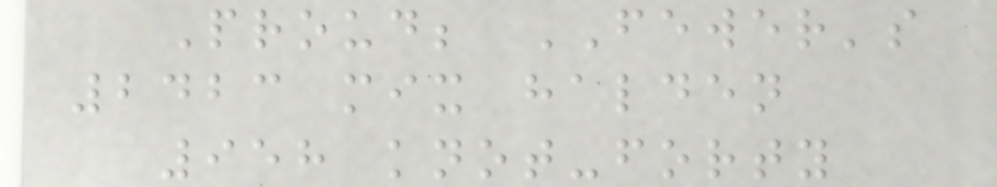Proud; FEWER's
2423 mix halden
958 knot-forty
